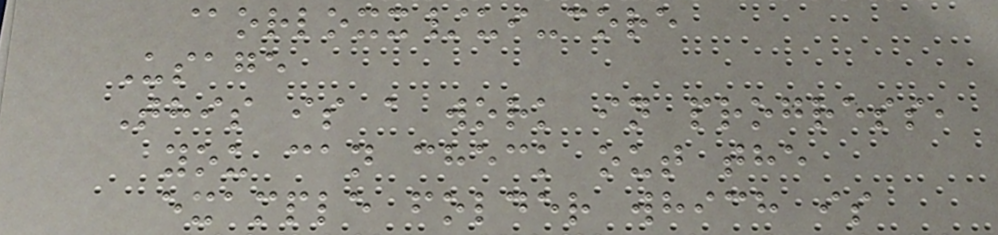@orloxx/ui-core
Usage
This is a work in progress,
you can check out the
example folder which is
